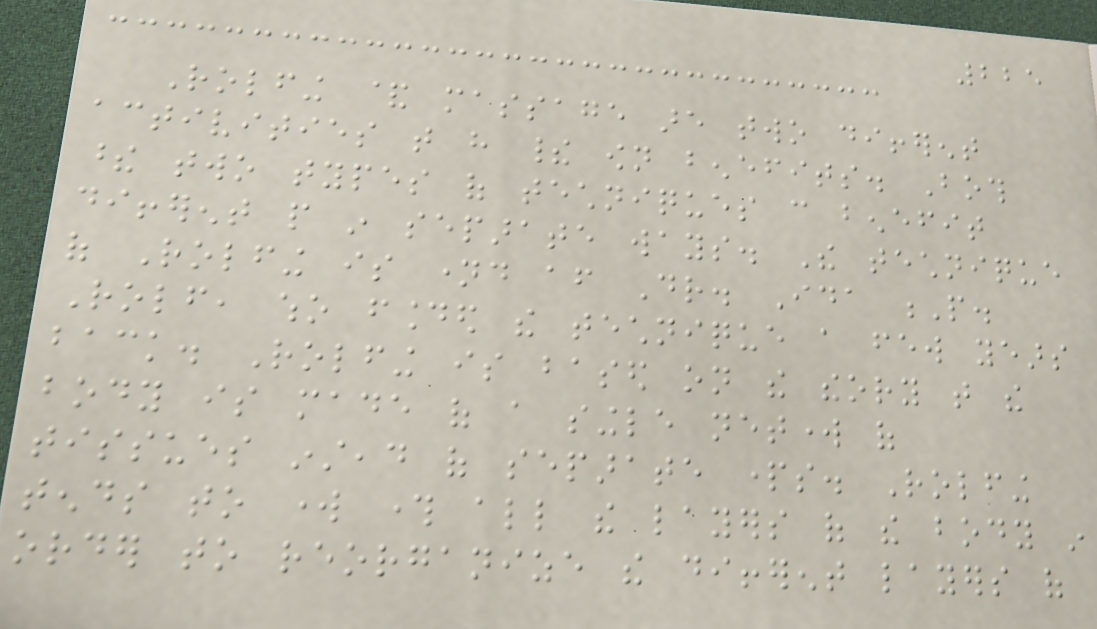225
Rolfing & massage are two different
activities that have their own benefits. Both
these two types of techniques can benefit
different people in separate ways. The technique
of Rolfing is named after Dr. Ida P.
Rolf, who founded the technique a few years
back. Rolfing is based on the theory that the
body is made of a single network of
tissues instead of separate parts. Rolfing
tends to work through all the layers of the body in
order to reorganize the different layers of
